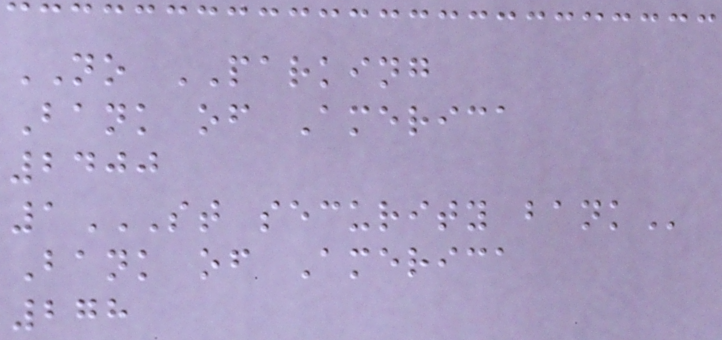NO PARKING
Bank of America
2400
1ST SECURITY BANK
Bank of America
278
